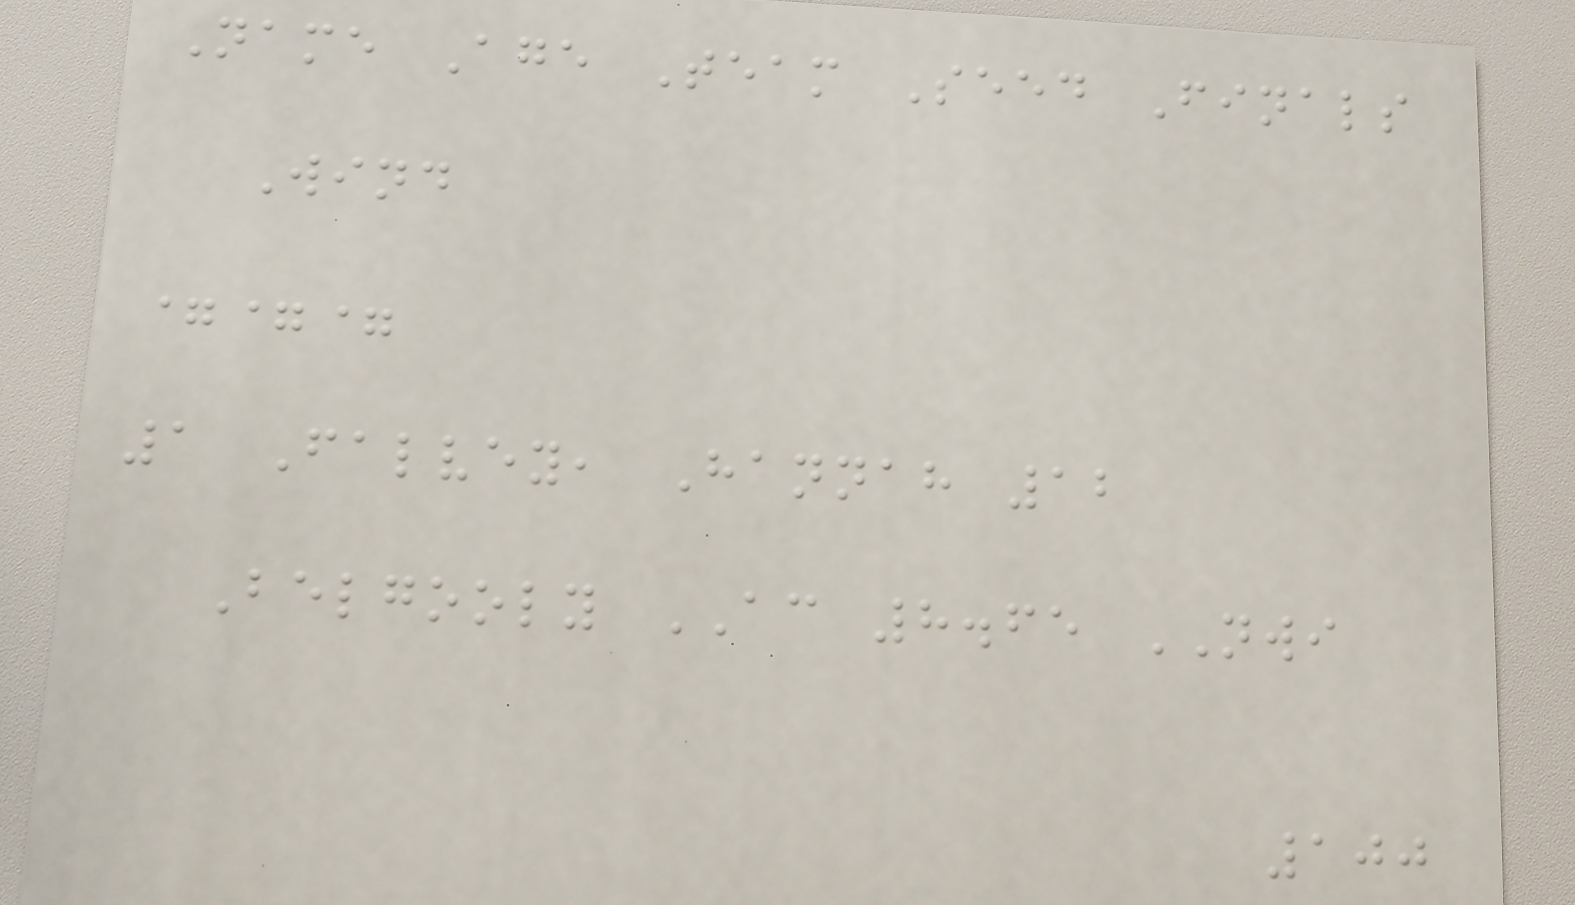Name Age Team Seed Finals
Wind
===
1 Falvey, Hannah 12
Belgooly AC 8.65 NWI
100
